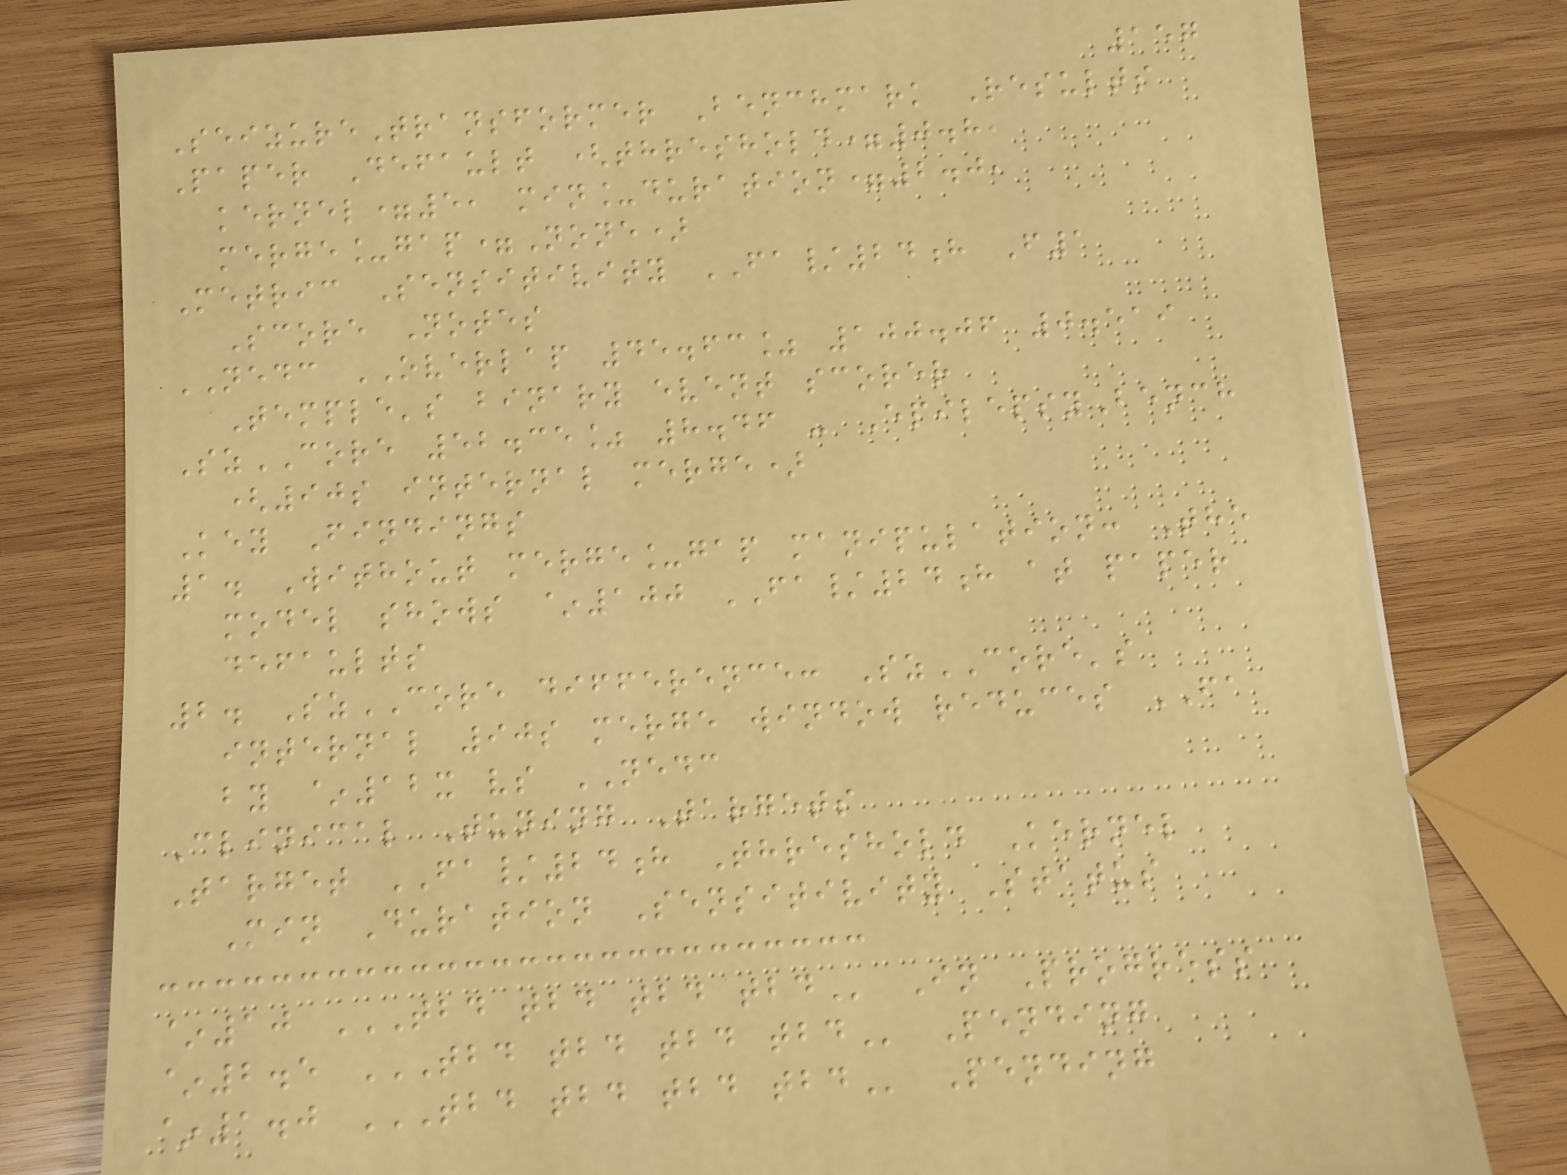157
SeizureTransformer Benchmark Results
Paper Default (threshold=0.8,
kernel=5, min_duration=2.0,
merge_gap=None)
Metric Sensitivity FA/24h F1
Score Notes
NEDC OVERLAP 45.63% 100.06 0.519
Temple's binary event scorer
SzCORE 52.35% 8.46 - EpilepsyBench
(90s internal merge)
Key Findings
1. Without merge_gap manipulation: The
model shows ~100 FA/24h at paper
defaults
2. SzCORE difference: SzCORE's
internal 90s merge window reduces FA
by ~12x vs NEDC
Clinical Tuning Targets
Target FA/24h Threshold Kernel
Min Duration Sensitivity Status
~10 TBD TBD TBD TBD In Progress
~2.5 TBD TBD TBD TBD Pending
~1.0 TBD TBD TBD TBD Pending
